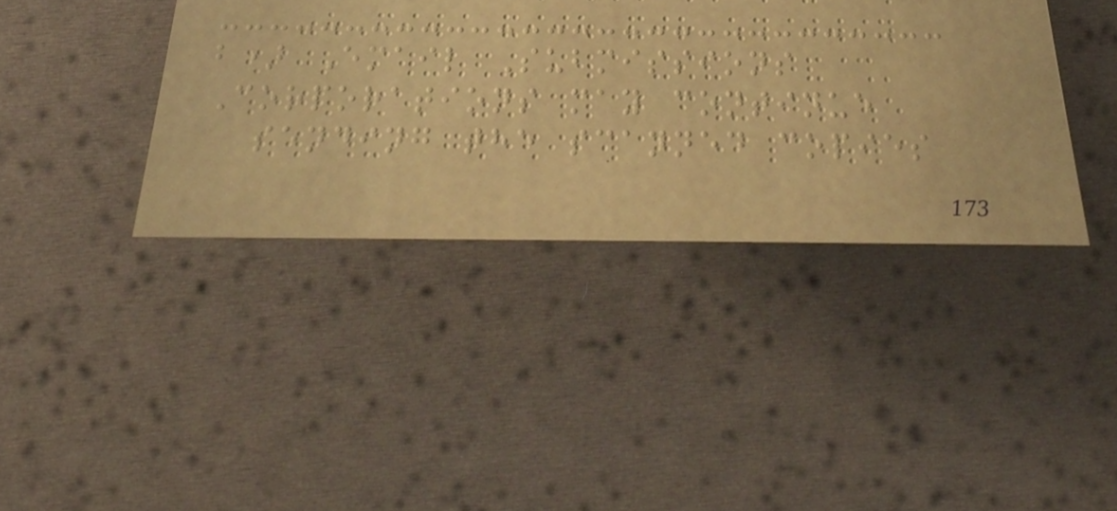b) Email Submissions
Corporations may continue
sending the scanned copies
